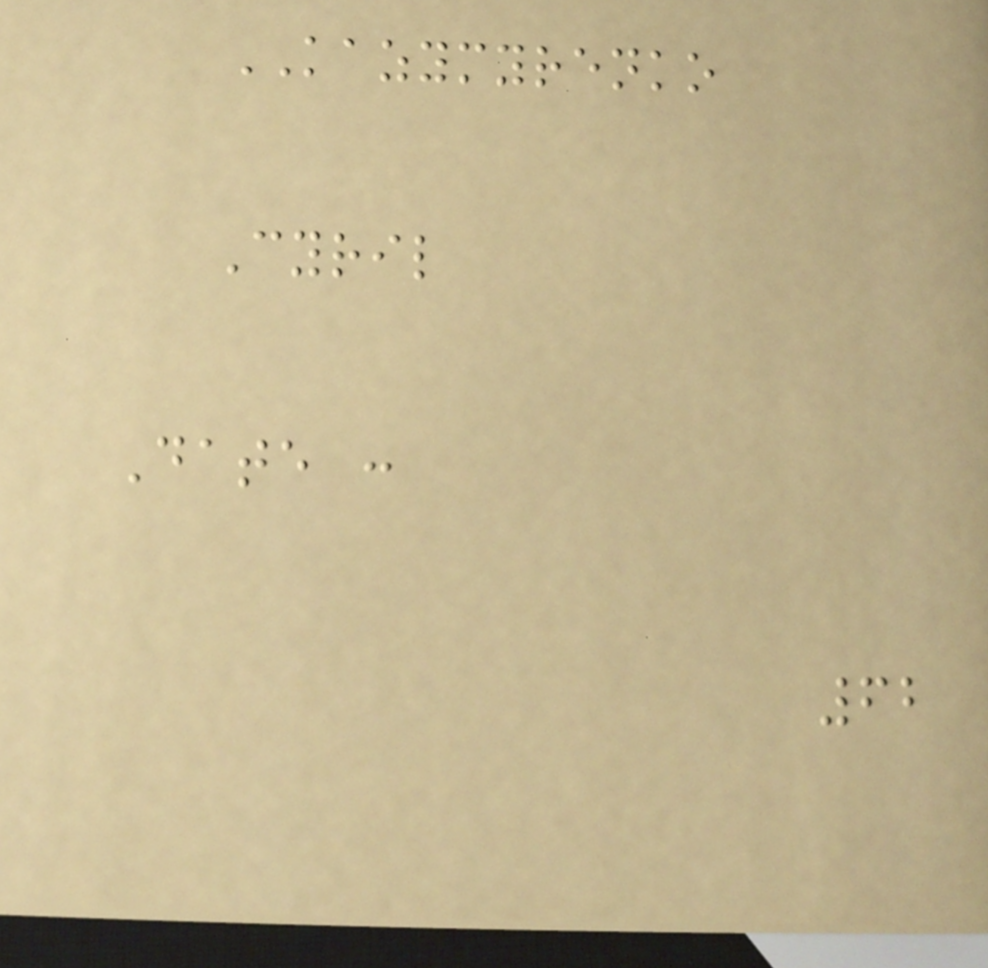KAZYMYRENKO
Cyril
Date :
62
